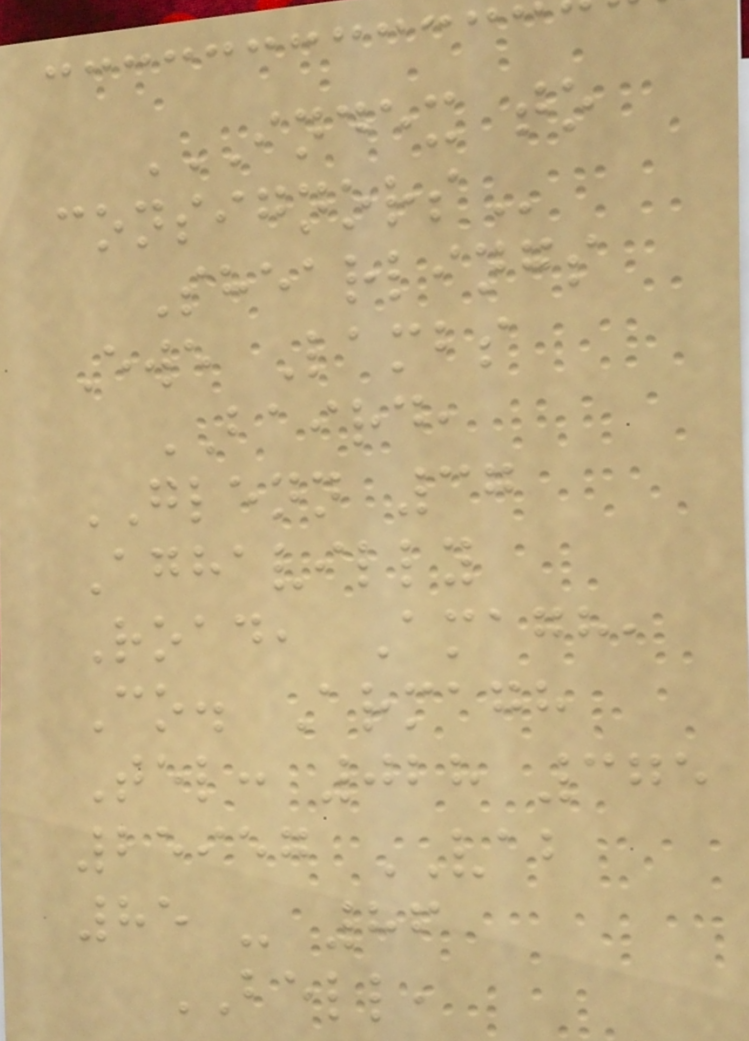INDEX TO
CONSIGNORS
Shearlings
Ewe Lambs
BAIRD,
GLENN 37
Aghavilly
Road, Amagh,
Co. Armagh
Tel: 028 375
25957 VAB
85 - 86
BELL,
